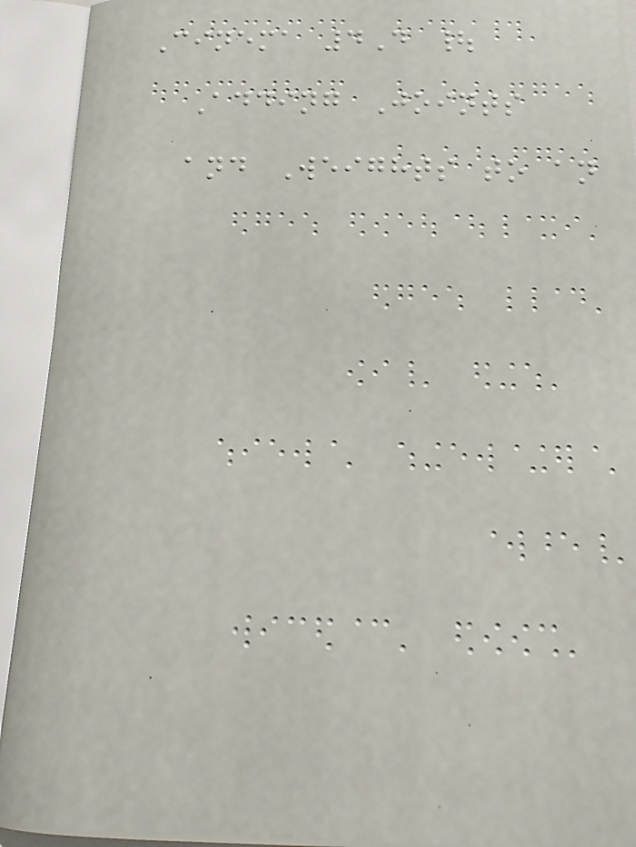Cinema 4D |
Adding Joints
and Weights to an
